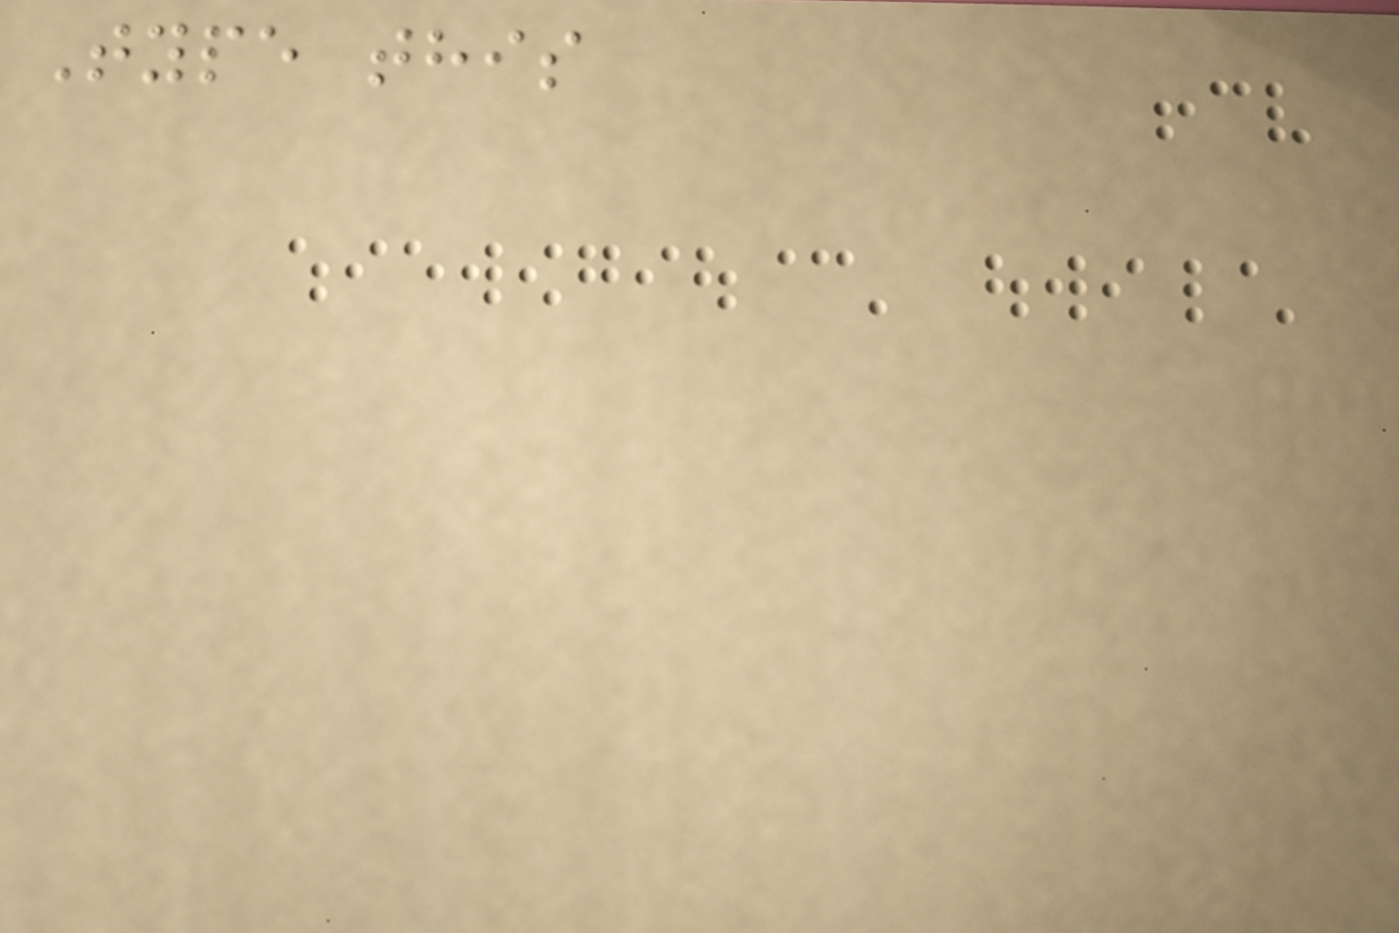Type this
